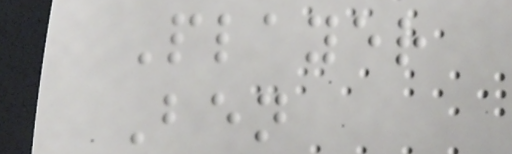Player
Ben
